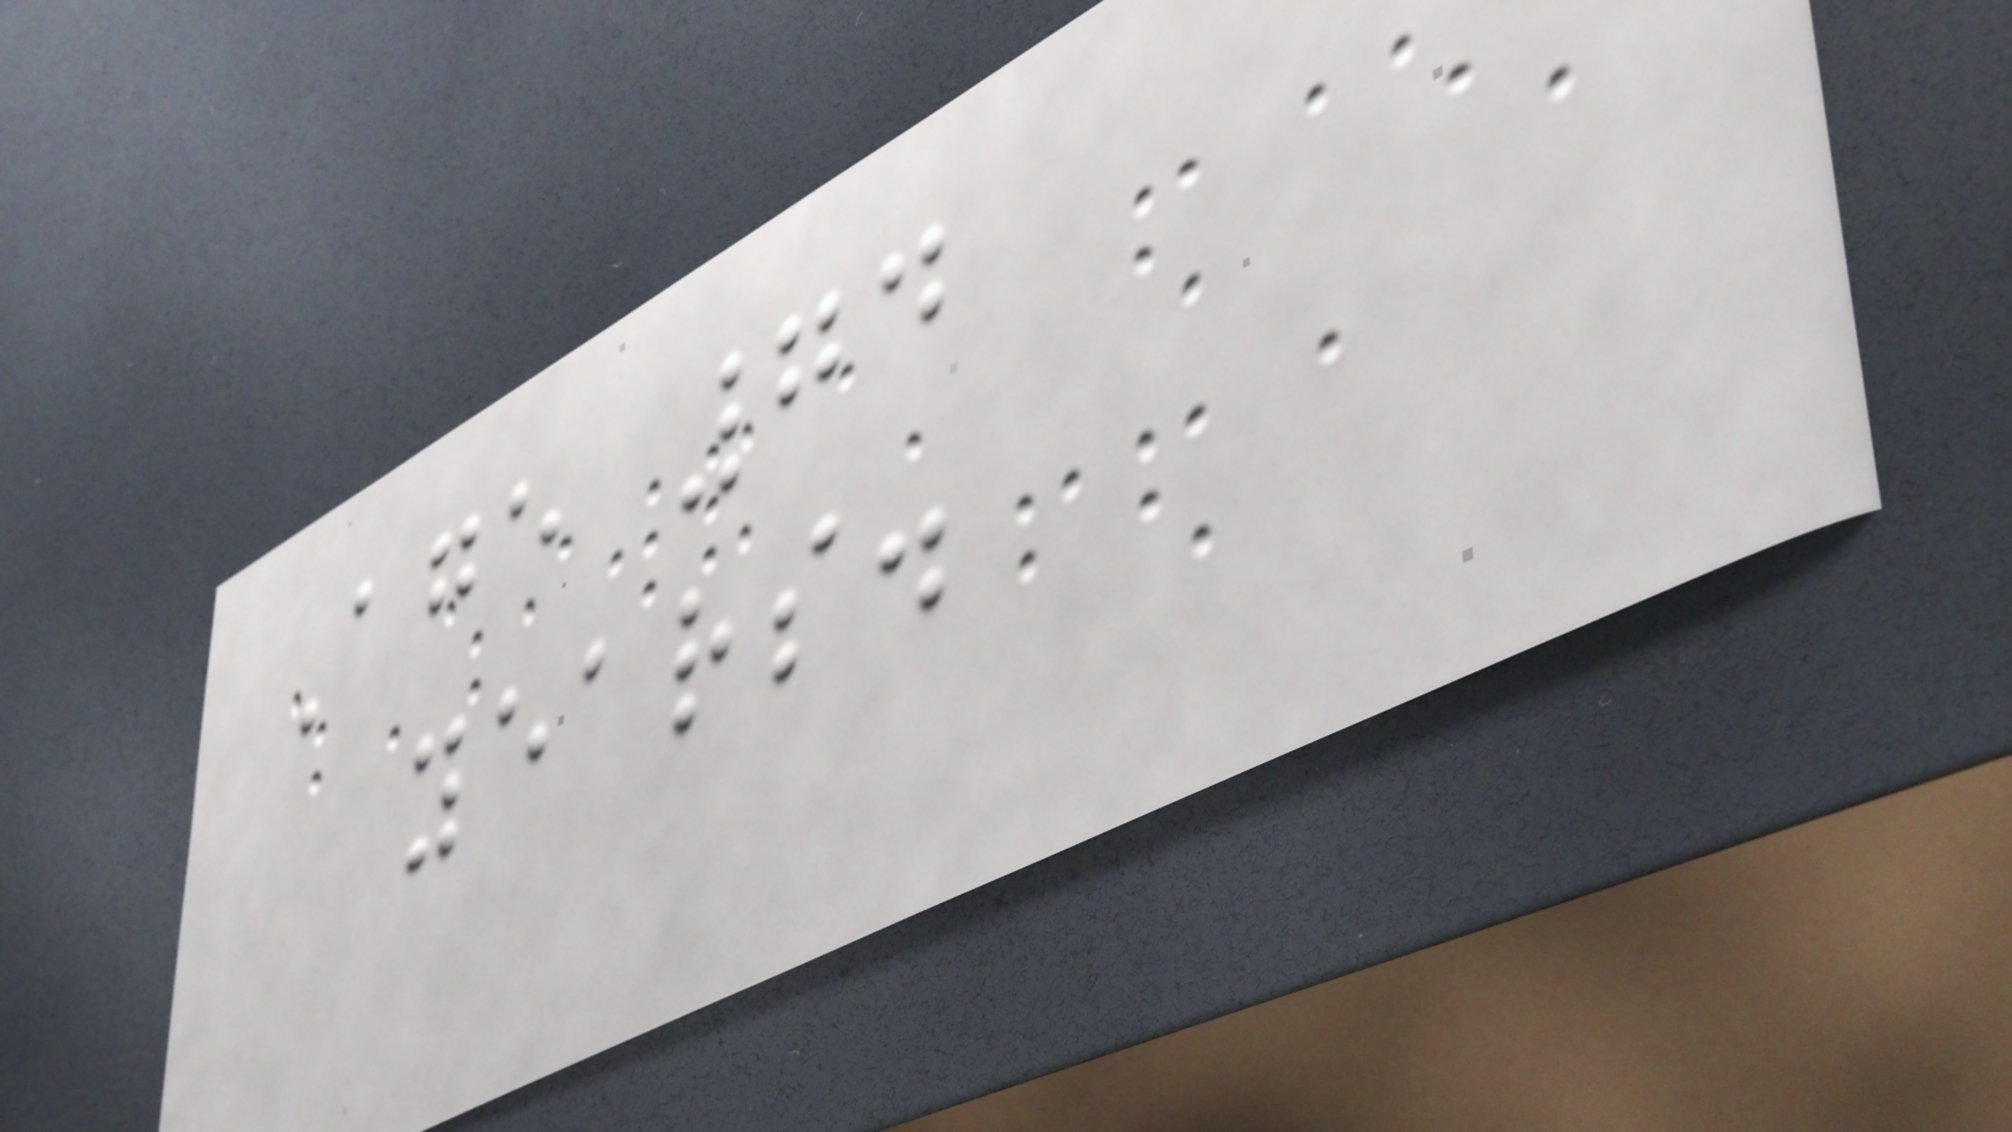Age 74
years.
